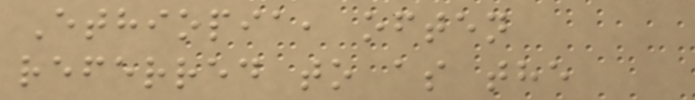Ethiopia, often
referred to as the
